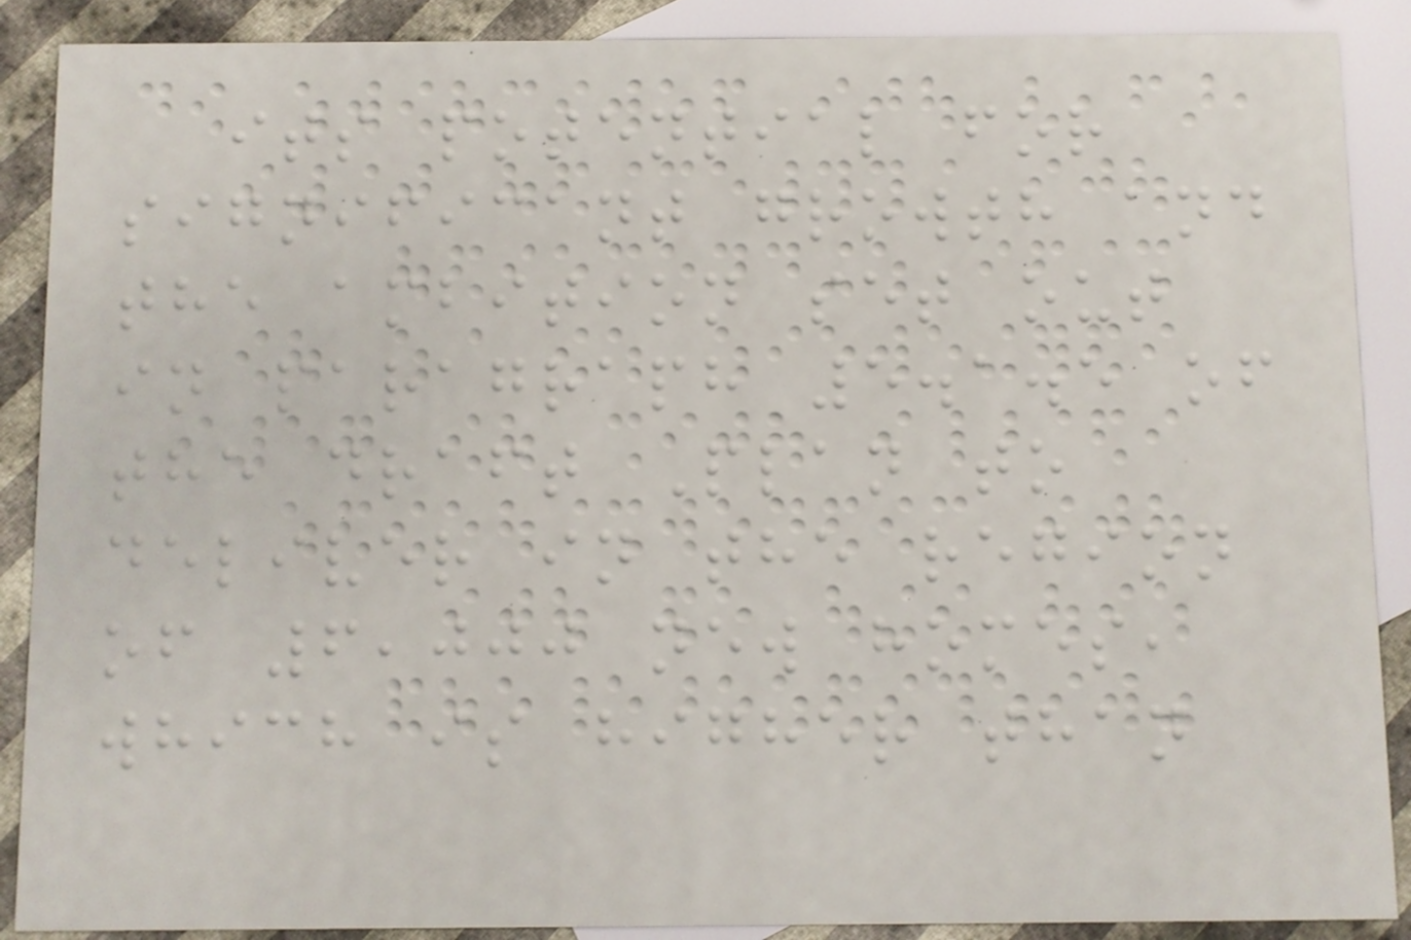its potential for
significant growth and
the ambition set out
in paragraph 5.1.5 of
the draft Plan to
deliver in the region
of 6,000 new homes,
which is higher than
